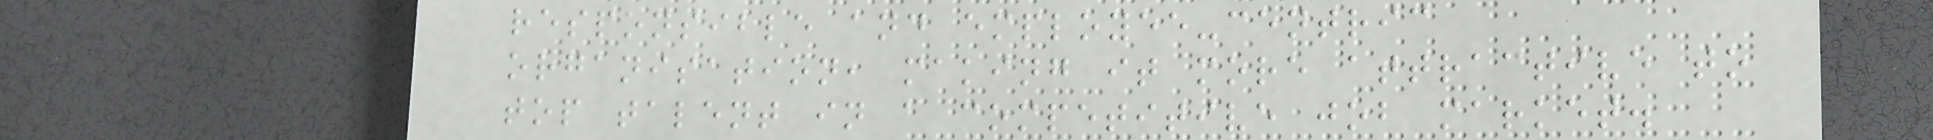responsible and employee-centric
organisation, making it more attractive to
top talent in a competitive job market.
